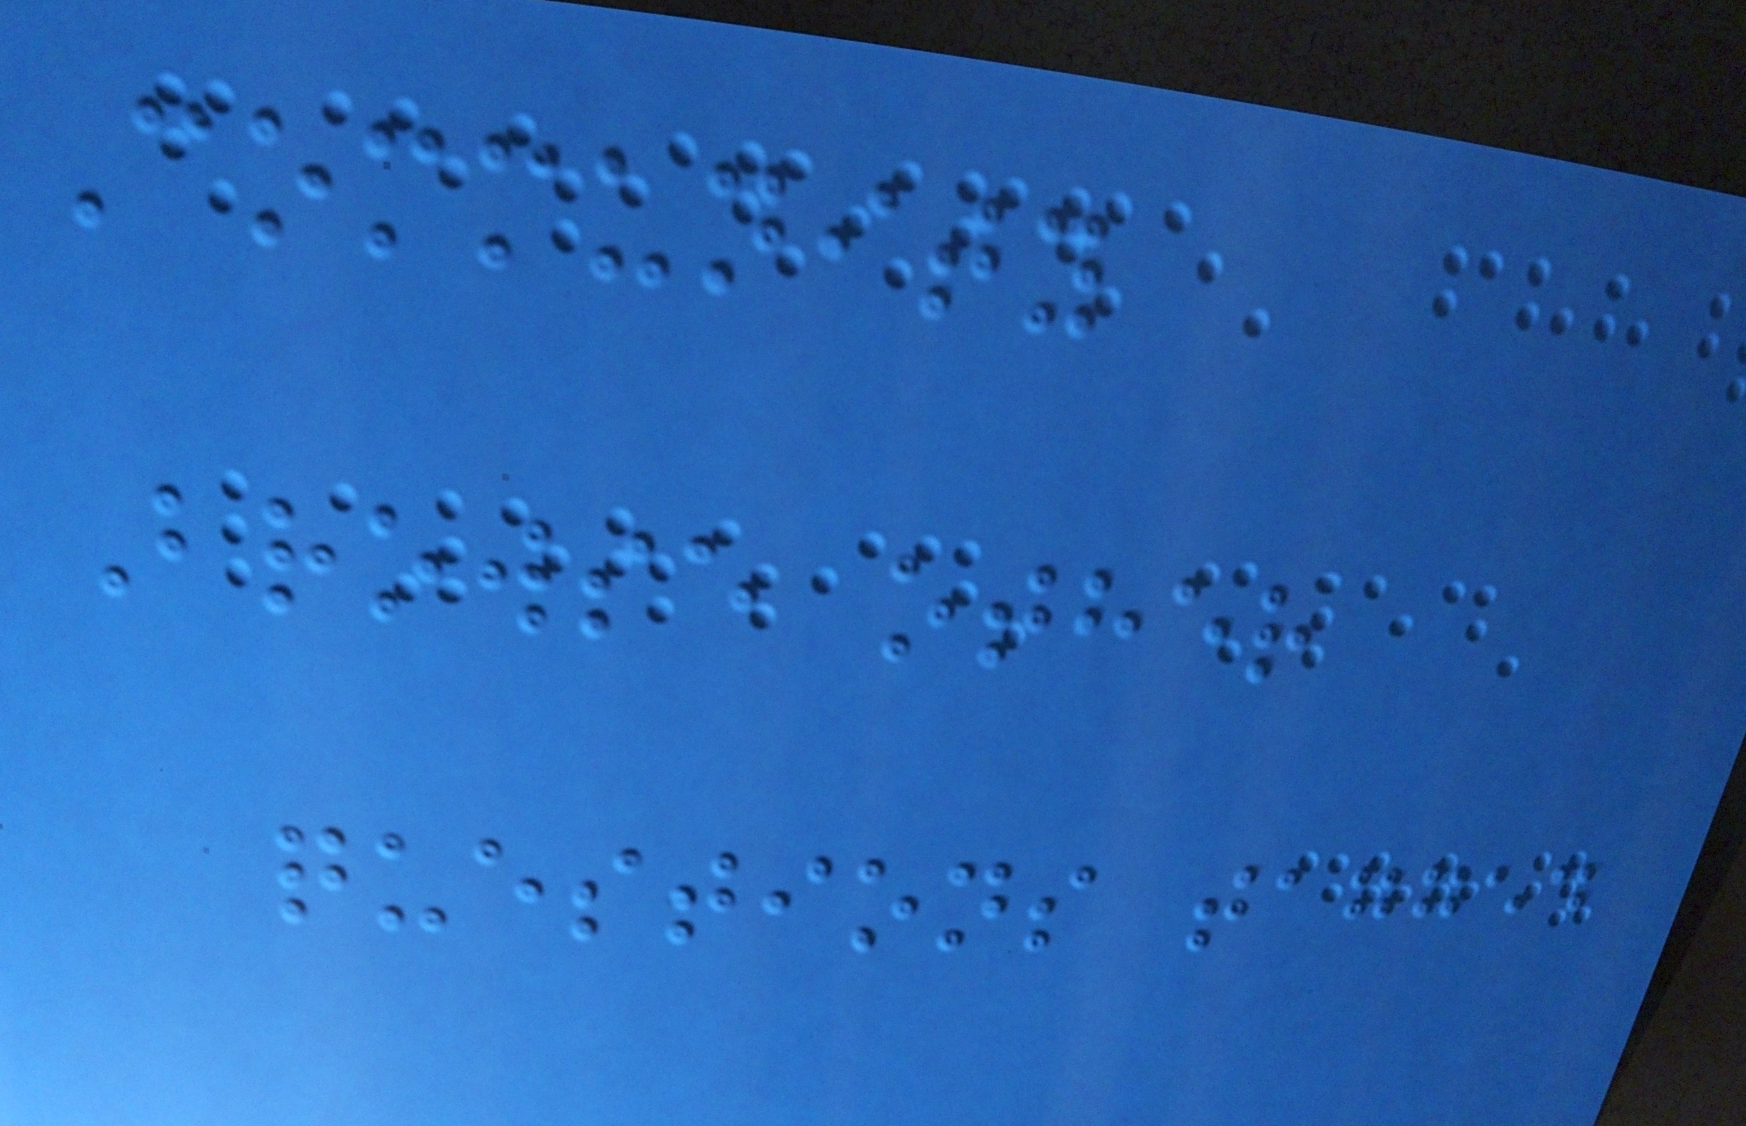Community
Browse other
questions tagged
